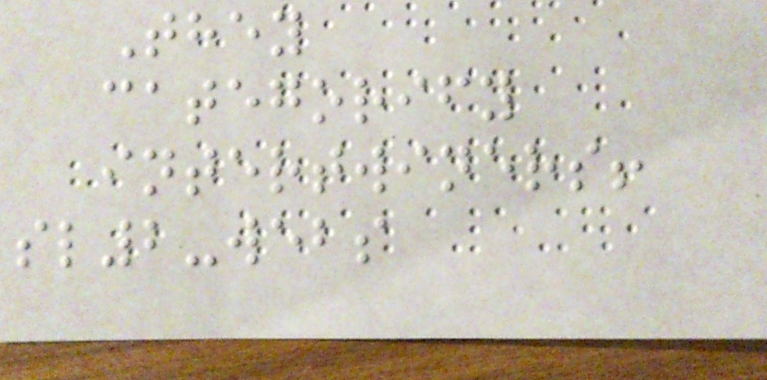They
categorify
intertwiners!
sl2-webs
